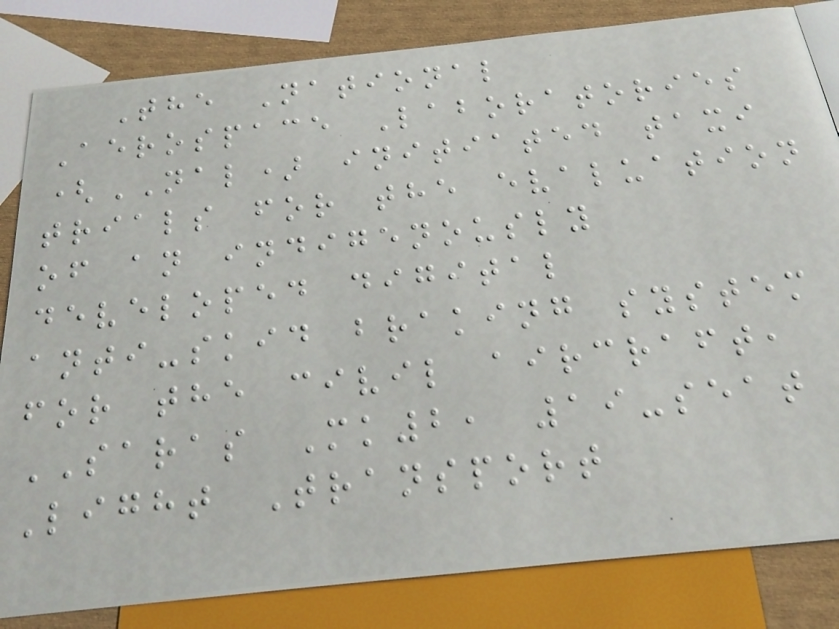The National
Aerospace Laboratories
(NAL) initiated taxi
trials for the evaluation
of an indigenously
developed digital
anti-skid braking system
for the civil aircraft,
SARAS Mk2, 19-seat
Light Transport
